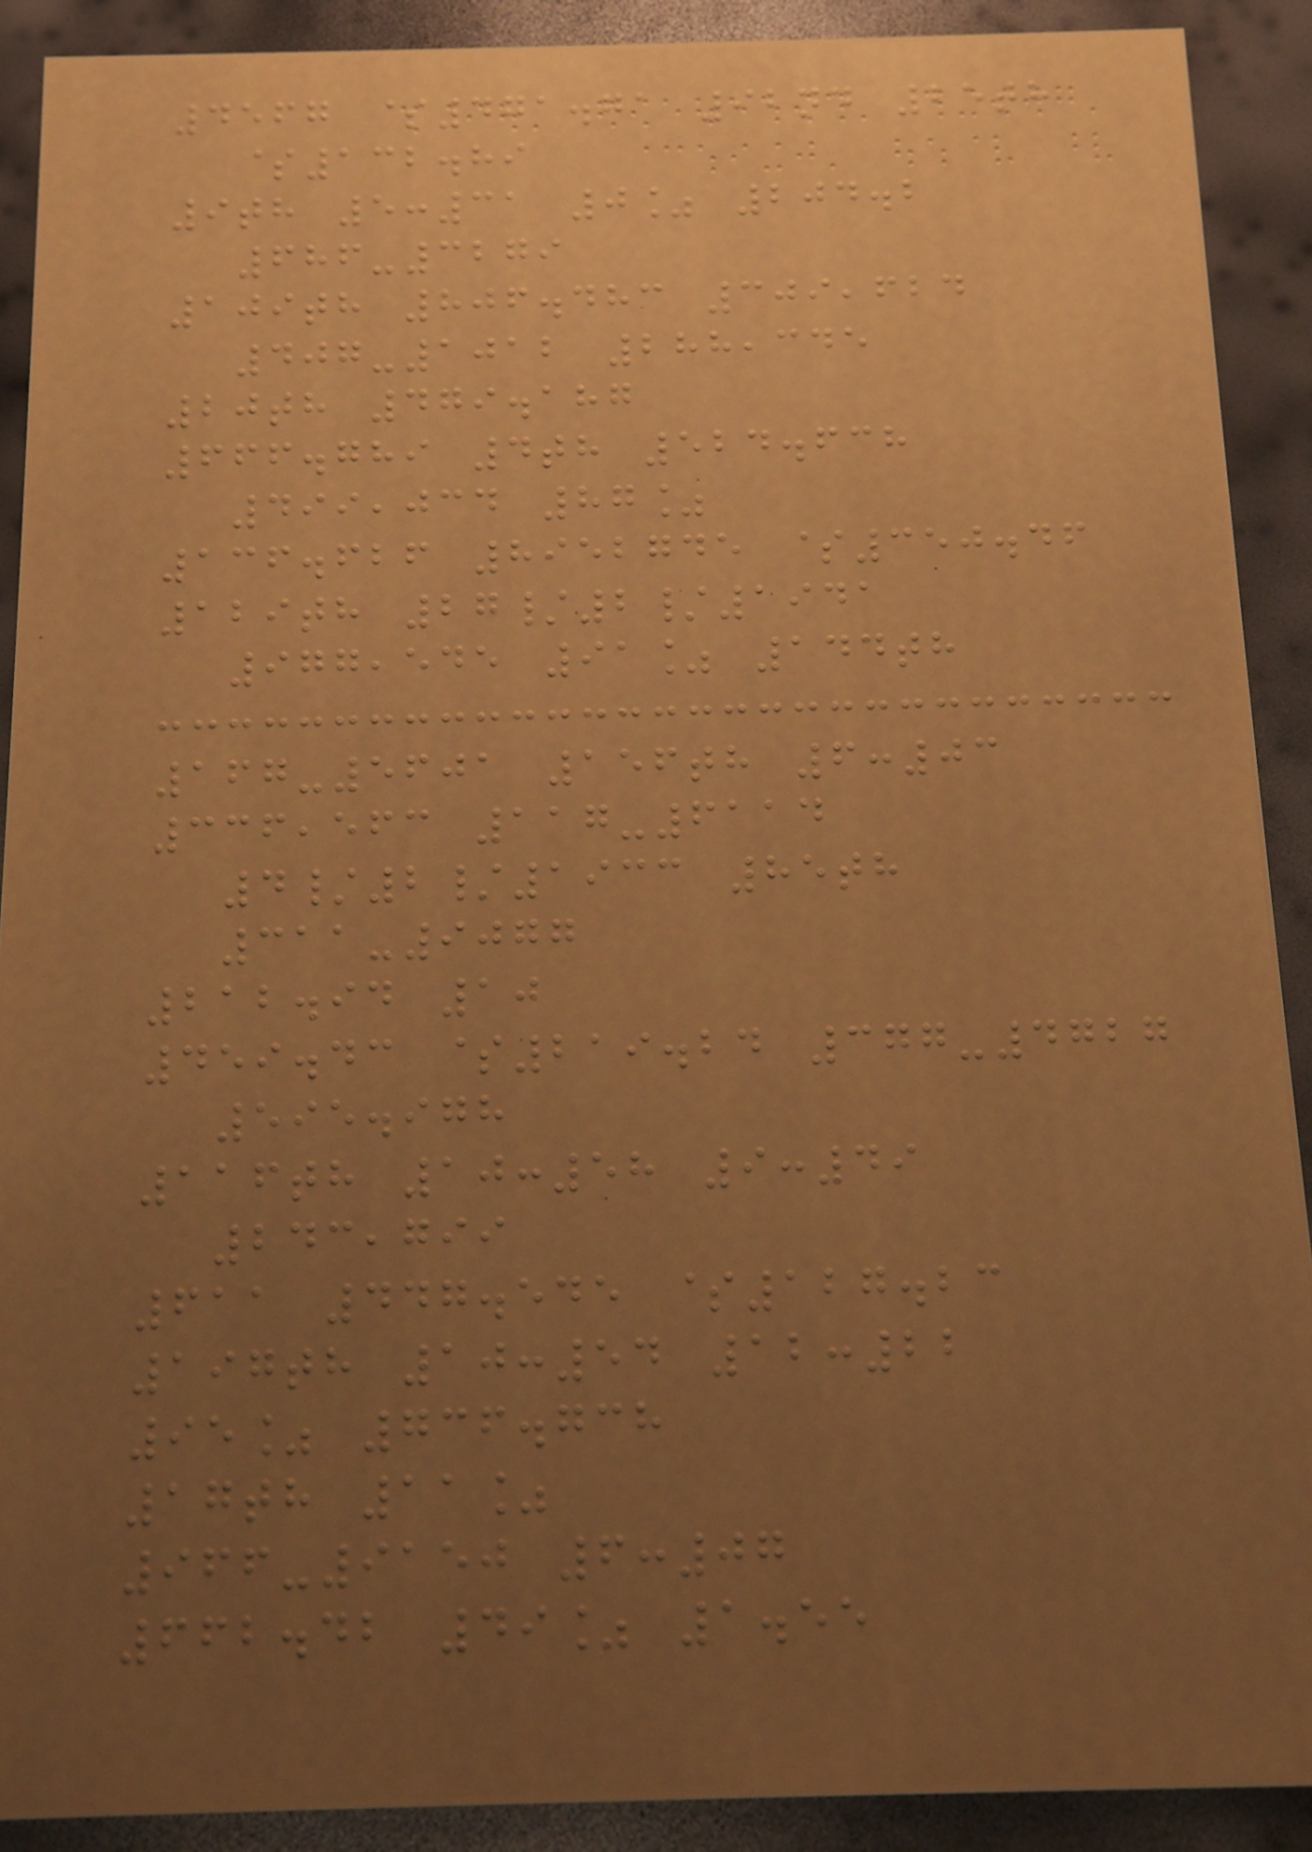4567 $471.71 92nd 25th
$132.89
9th 5:31 0% 204.2
686-3279
109th 806.483 309,624
407-1012 288,345
20th 479.187
666.789 4th 524.638
499,034 87%
136.626 8952745 $350.46
129th 27/2/1941
977,545 91% 144th
167-5601 156th 6:03
336,563 117-6114
4/2/1933 85th
311-9077
212.94 10
459.43 $219.24 377-4727
595.978
116th 10:58 9:49
243,799
611 447.545 $127.23
197th 10:54 12:22
95% 736.738
17th 11%
966-9150 6:07
662.42 49% 1.55
